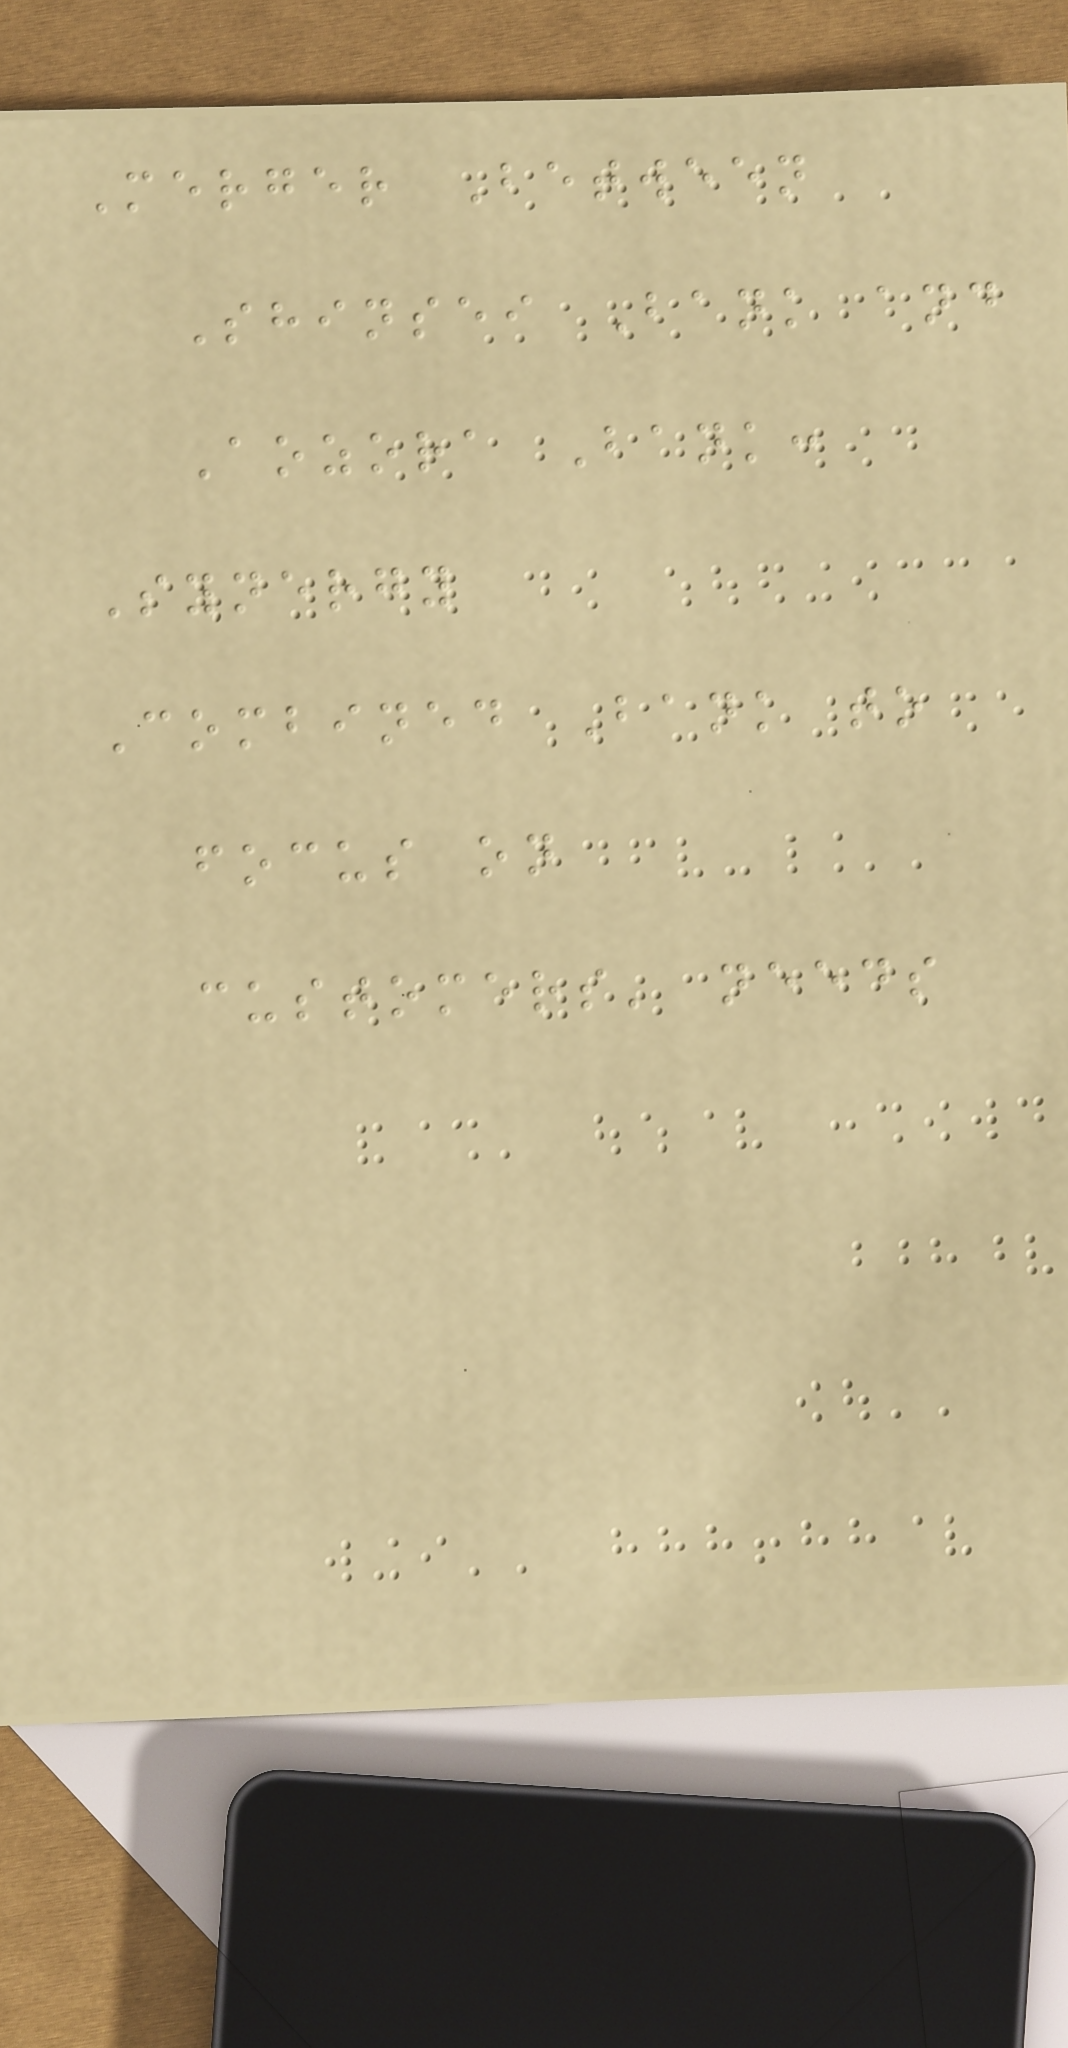Merger Between
Shinsei Bank and
Aozora Bank:
Synergy
Combined Bank to
focus on
customers' needs
